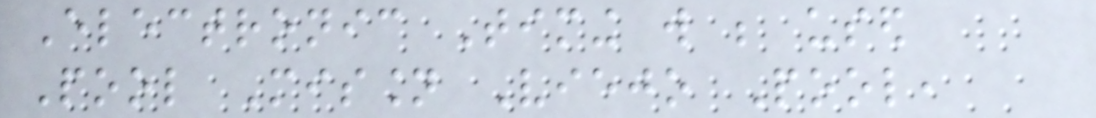Electronic Timing will be used
Pool Mission Viejo Pool,
